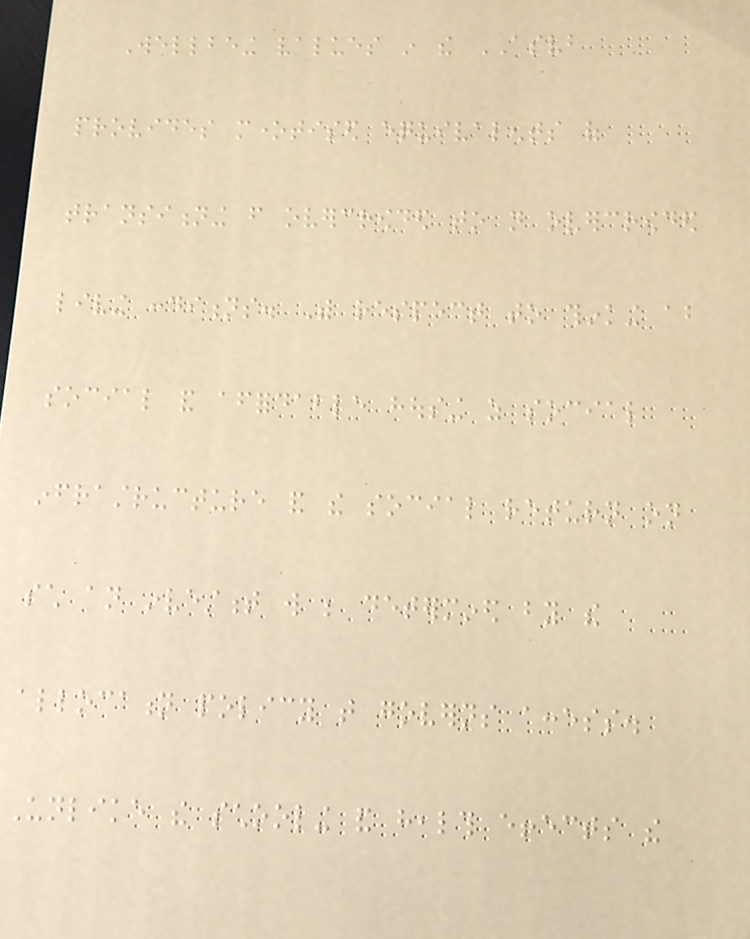Wellbeing values in the ASVB
provides monetised equivalents of
transitioning from overcrowded to not overcrowded
living conditions. With respect to thinking about
social and affordable housing as social
infrastructure and the social return on
such an investment will be determined by the
allocation policy that governs access.
Unlike the schooling and health effects the
